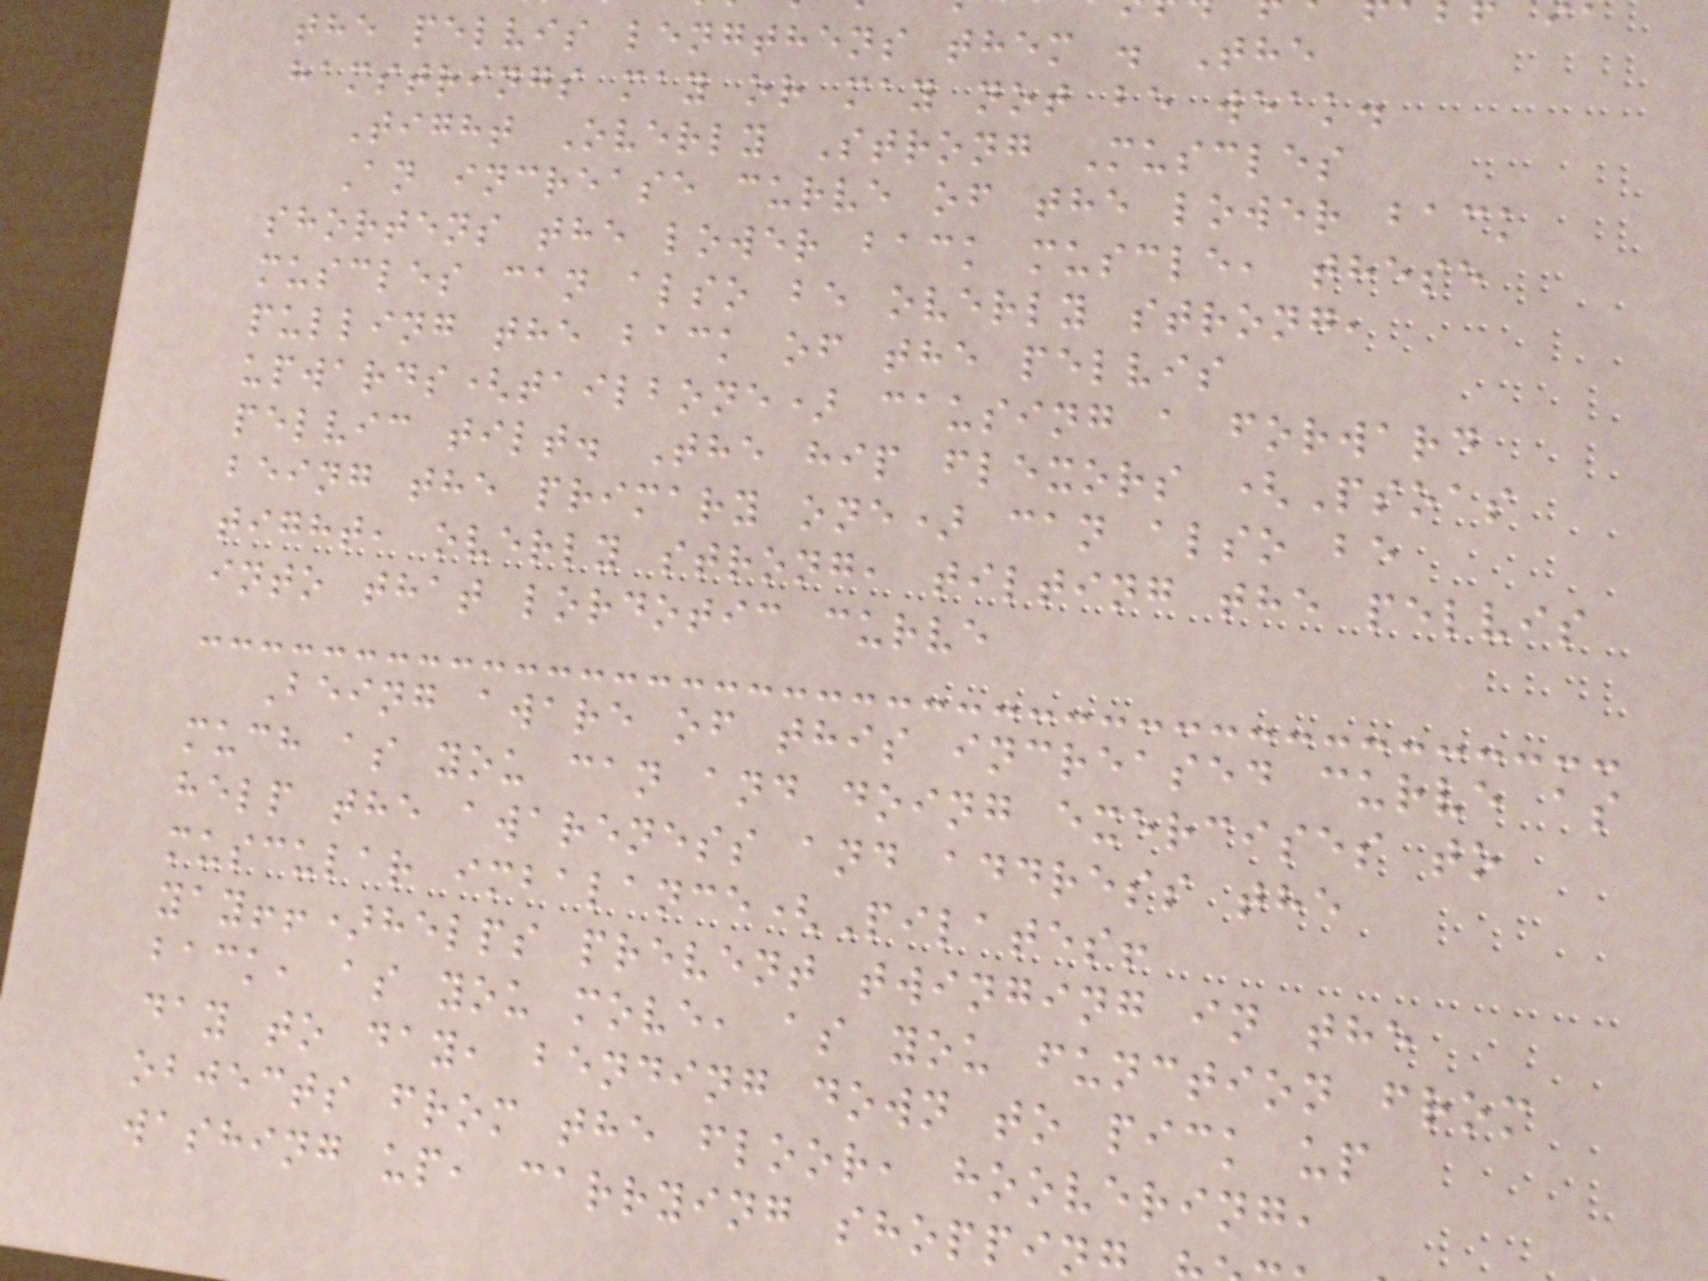the pelvis lengthens them . The
hamstrings may or may not be weak.
Tight Overly Strong Muscles
An increase curve of the lower back
shortens the lower back muscle, these
muscles can also be overly strong,
pulling the back of the pelvis
upwards(tailbone) causing a forward
pelvic tilt. The hip flexors (Psoas
being the primary one) can also be
tight, overly strong, tilting the pelvis
into that lordotic curve
Being aware of this increased curve as
much as you can and doing exercises to
help the awareness and address the
muscular imbalance(Pilates!
yay!!)helps prevent twinging in the
back, as you move, as you function from
day to day, bending down to pick up
objects from the floor, hoovering,
washing up, carrying shoppin
